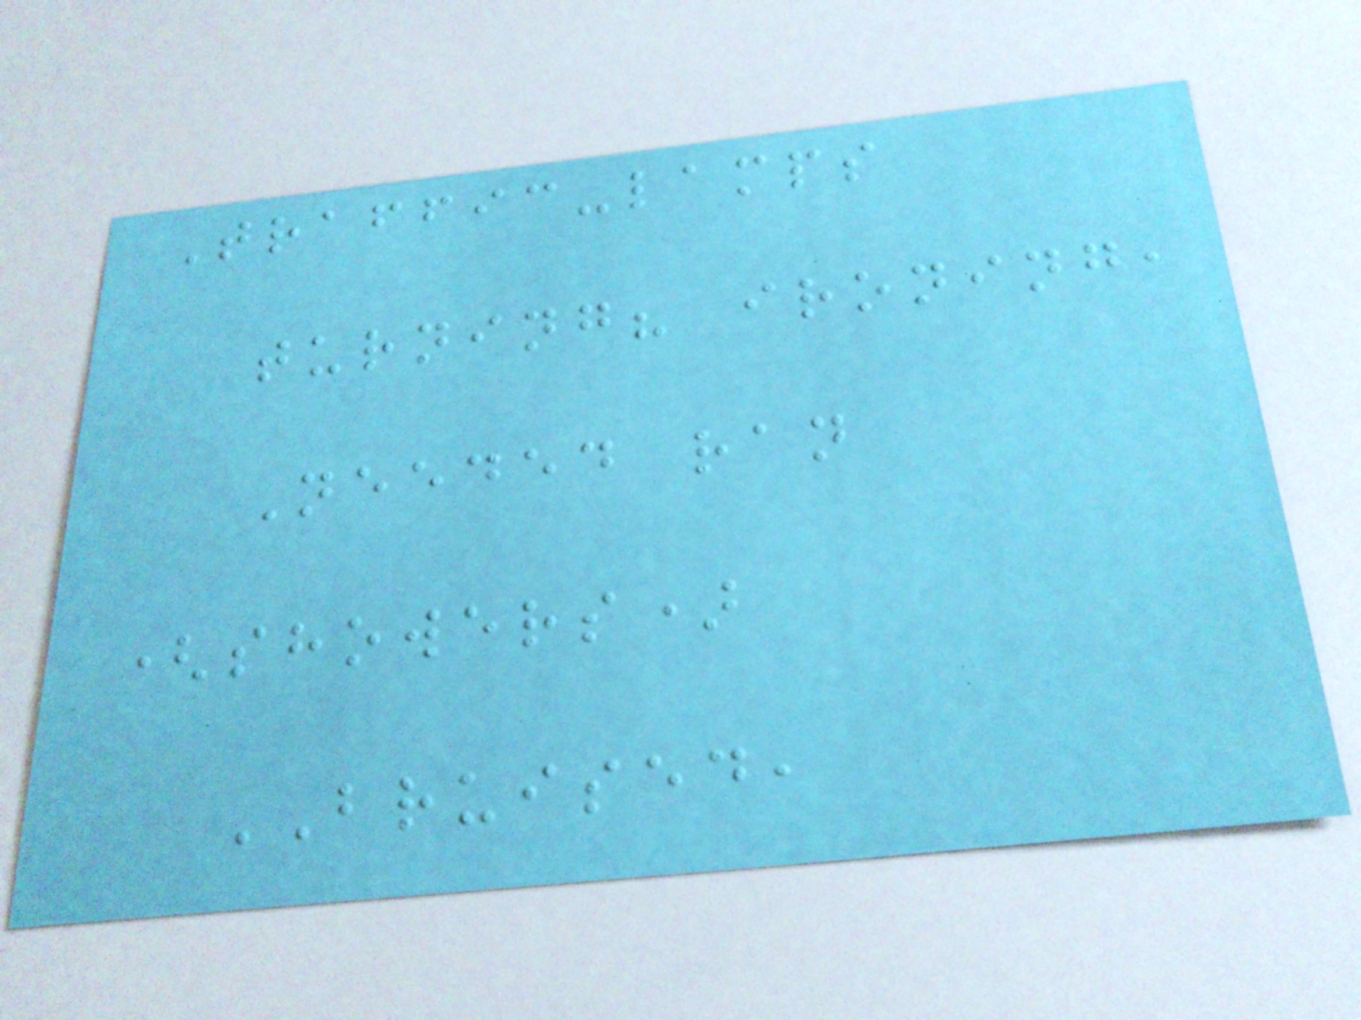Traffic-lamps
turning? ironing,
Needed ran
(showers)
BRUISED,
